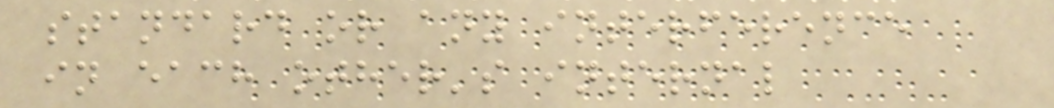standard or any interference
in each other's internal
